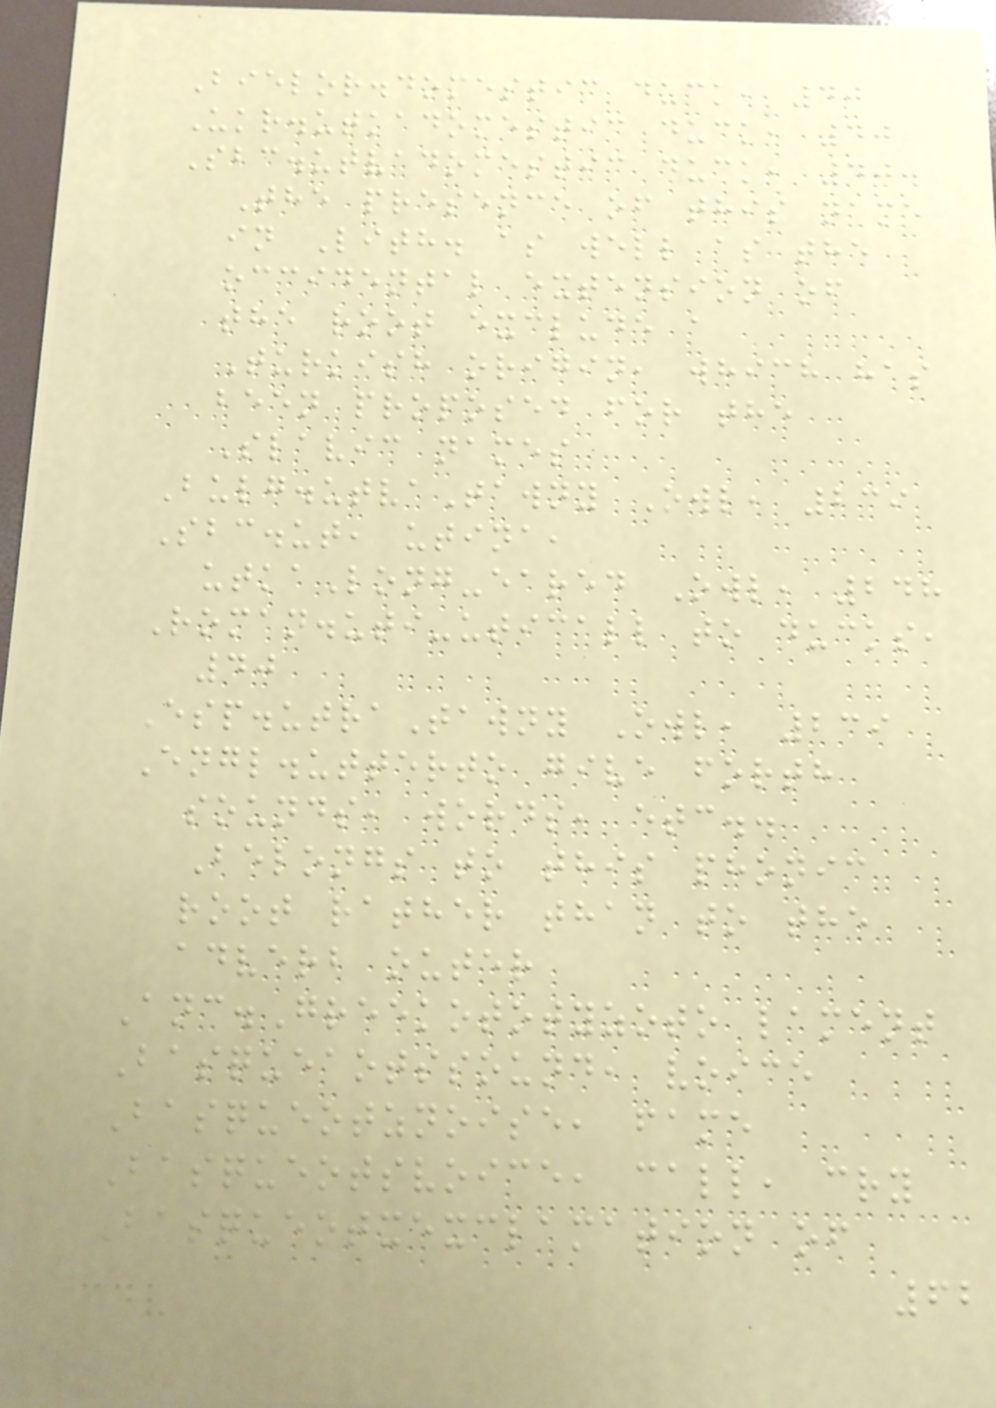Bielor.domestic duck, 40
Ukr.utkadomestic duck, 40
Sbc.utvadomestic duck, 40.
The presence of this name
in Lith. as well as the
occidental extension of
the root exclude a
Turkish origin, which has
been proposed for the
Slavic names
Bulg.utvaTawny Owl, 239
Sbc.ut, utina,
utkaLong-eared Owl, 248
Roman.uti-uticall to ducks,
40
Esp.utraTawny Owl, 239
Engl.utterto give forth
sounds, words, etc..
Belongs to this phonic
root rather than to the
adverb outer
Anc.Greekototyzoto lament
Basqueaotssound, voice
Basqueotznoise, fame
Basqueotsvoice, call, cry
Basqueotxexclamation of
62
